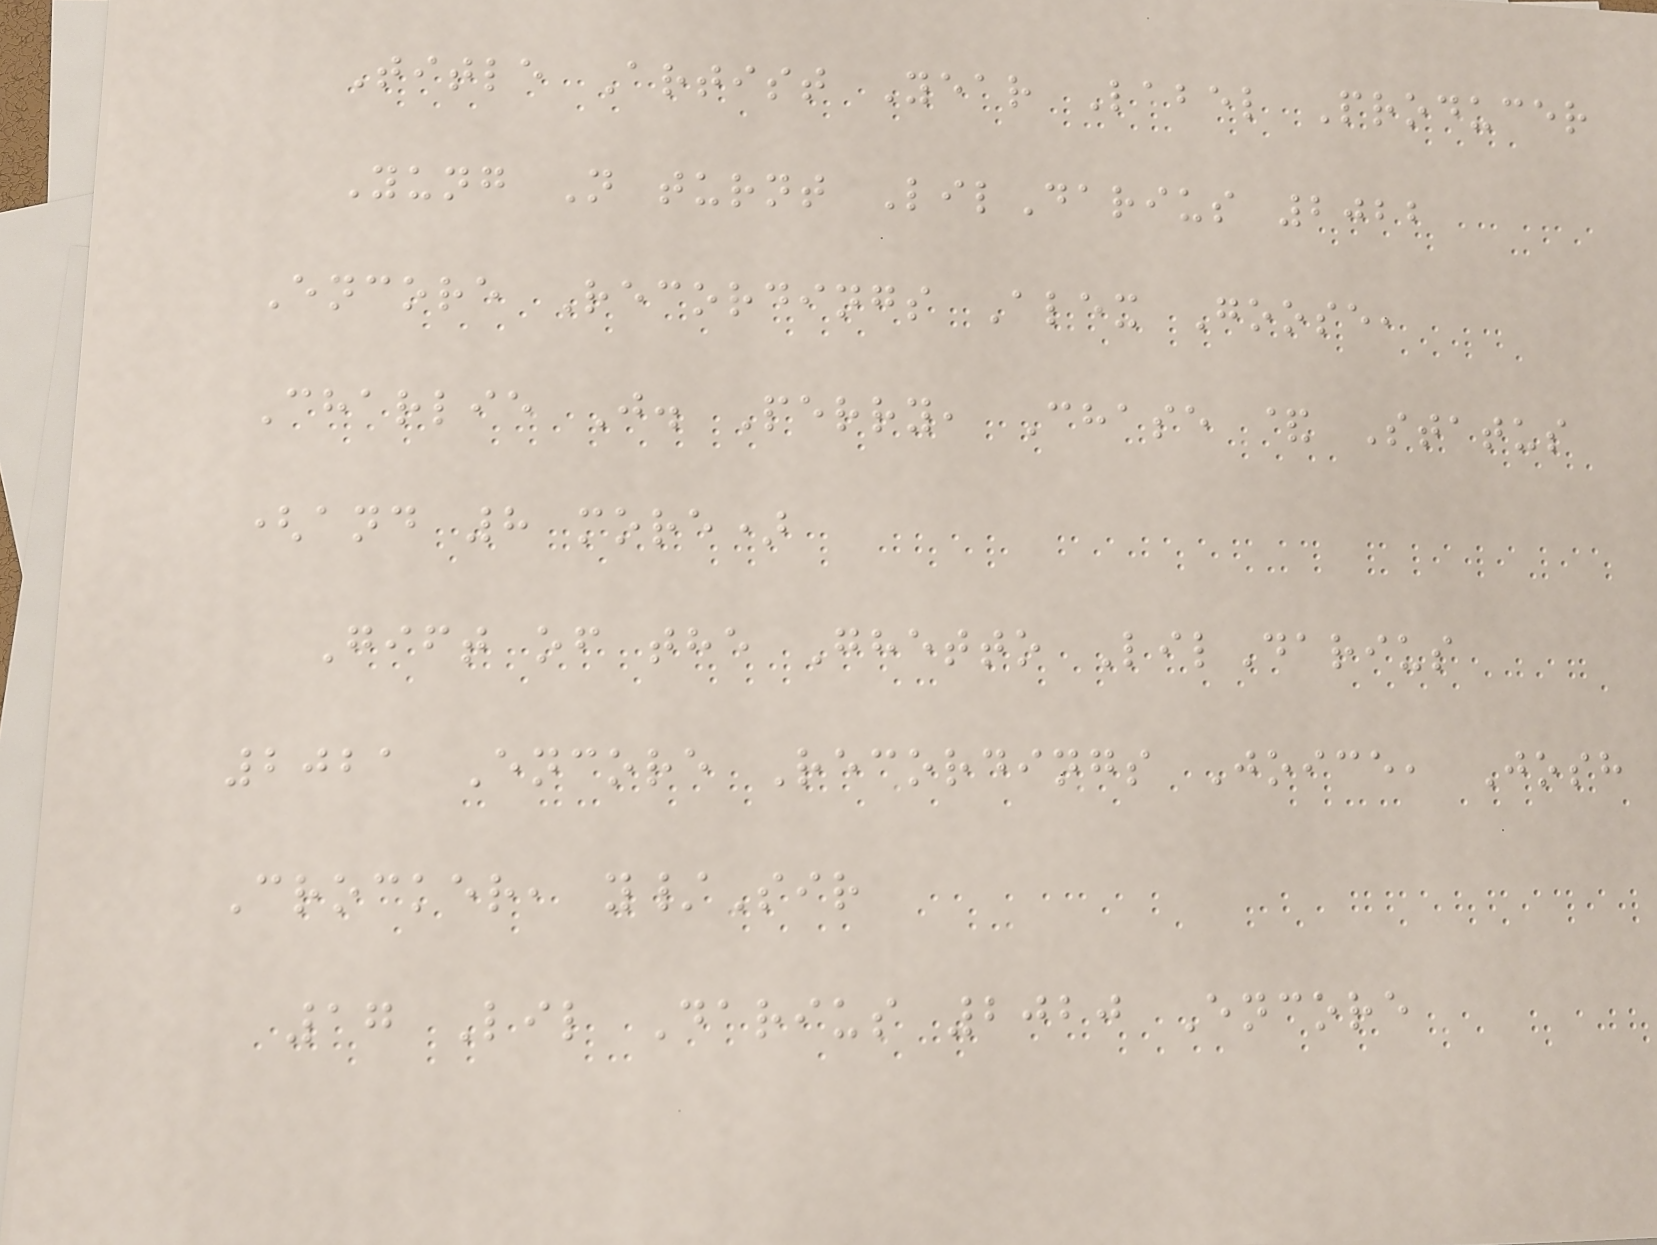Title Artist Year Label Producer
Yung N turnt LilDarius 2022
Encore Recordings Alex Goose,
Charlie J. Perry, Chase & Status
(and 8 more)
Gift of the Ghetto LilDarius
2021 Encore Recordings Joice, Josh
Crocker, y/Sir
17 Lil Darius 2020 Encore
